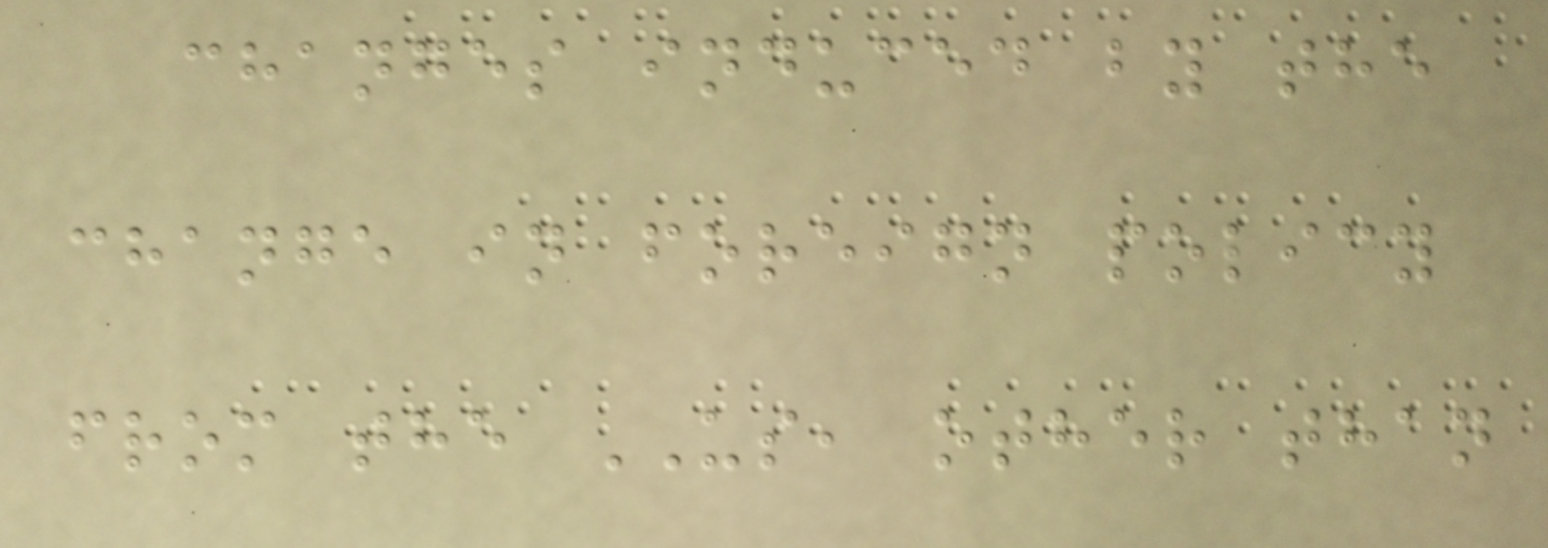changes induced by the
change in foreign policy
from the US, other than
